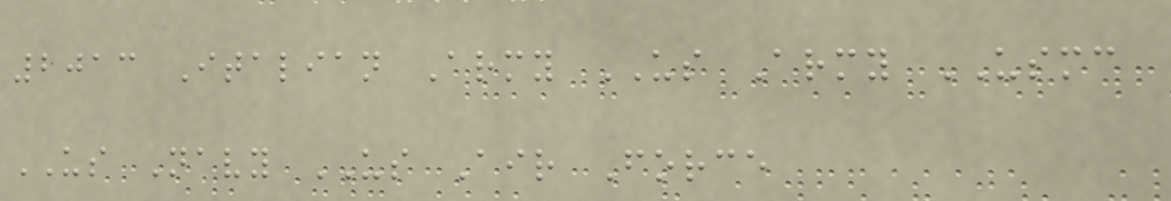2013 Italian Army US Army USMC
US Navy US Air Force
